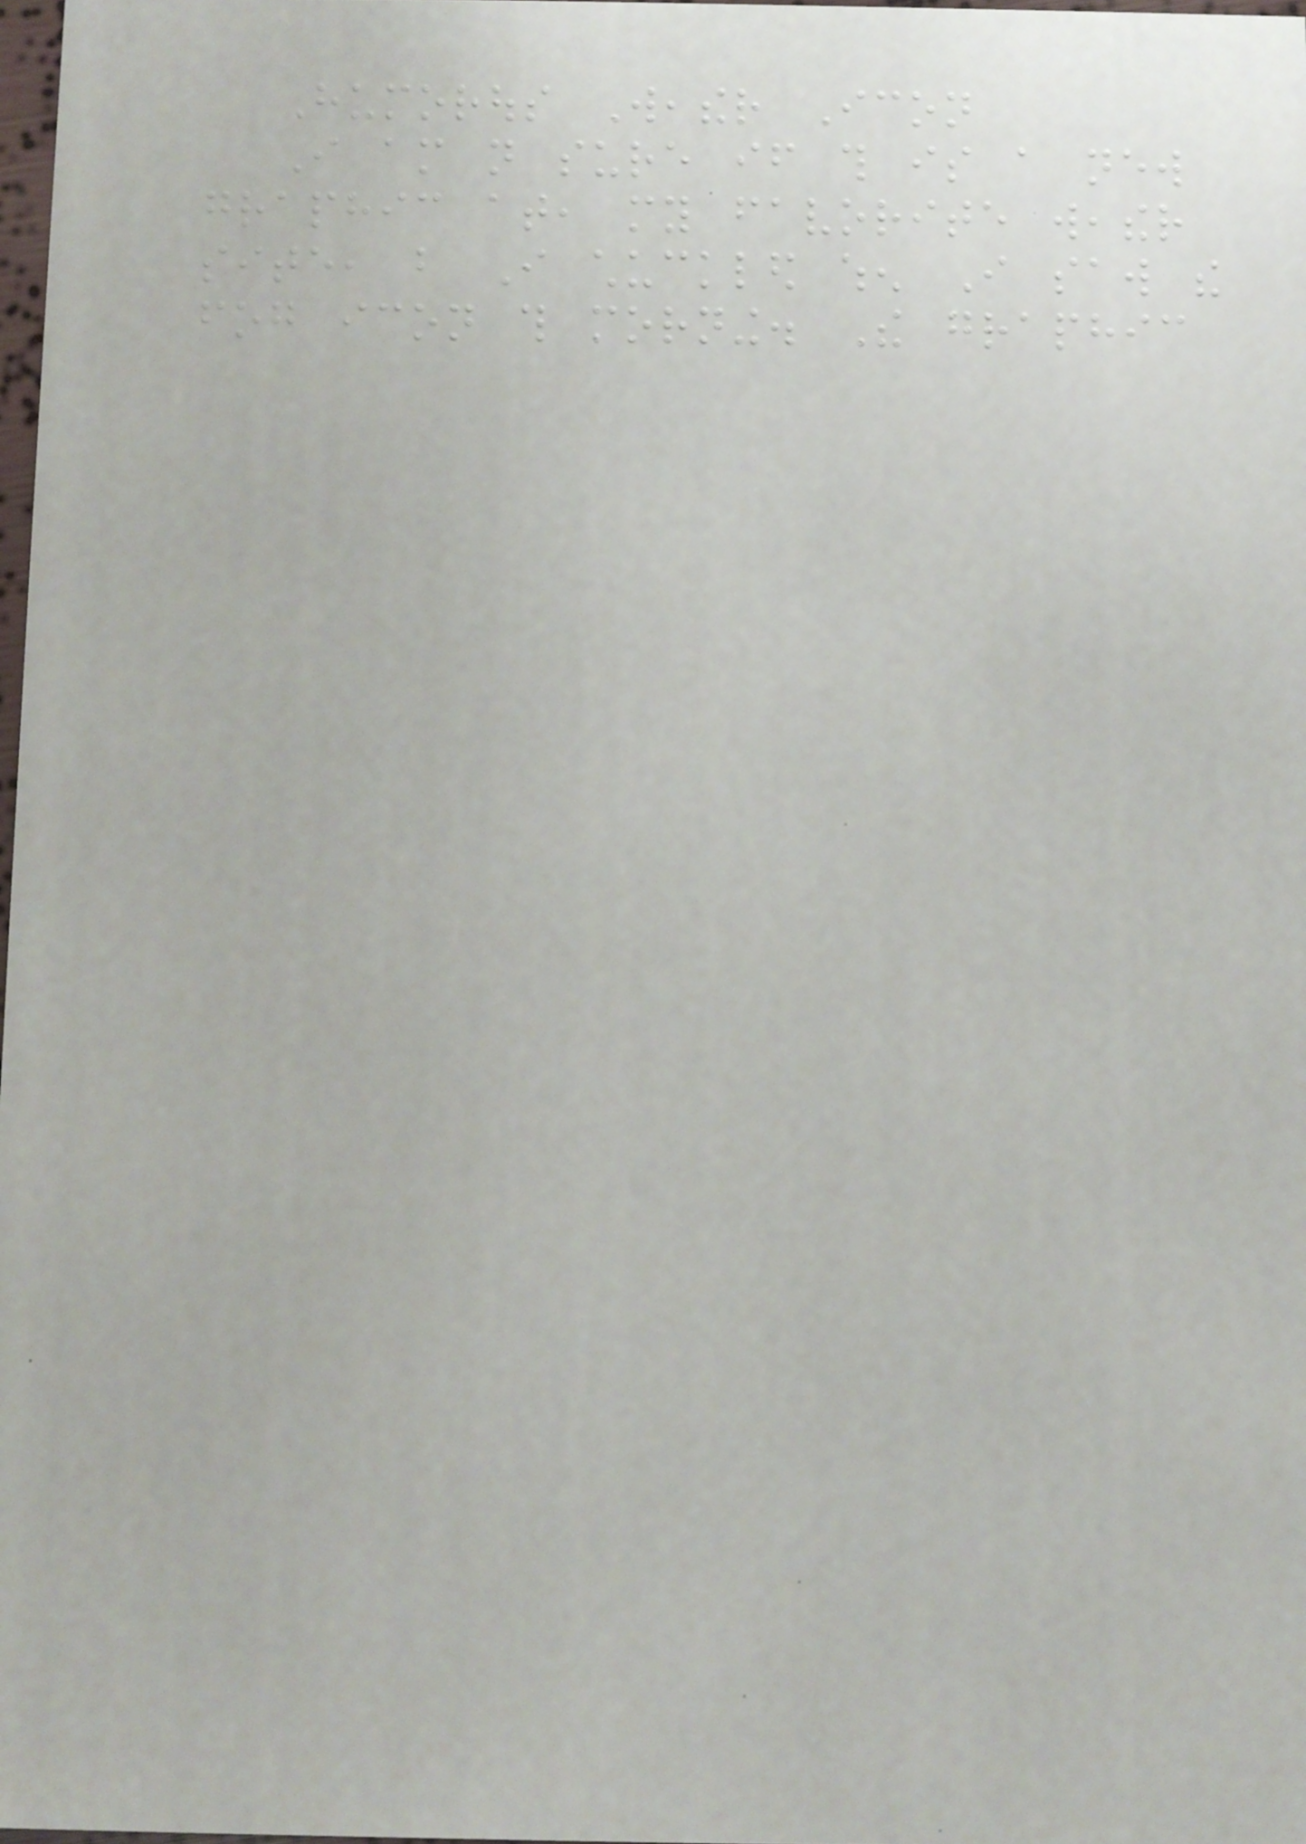Humorous Weather Icon
I am not sure if this is a new
graphic at, my favorite weather
site, but I chuckled when I saw the
fog icon this morning. The graphic
